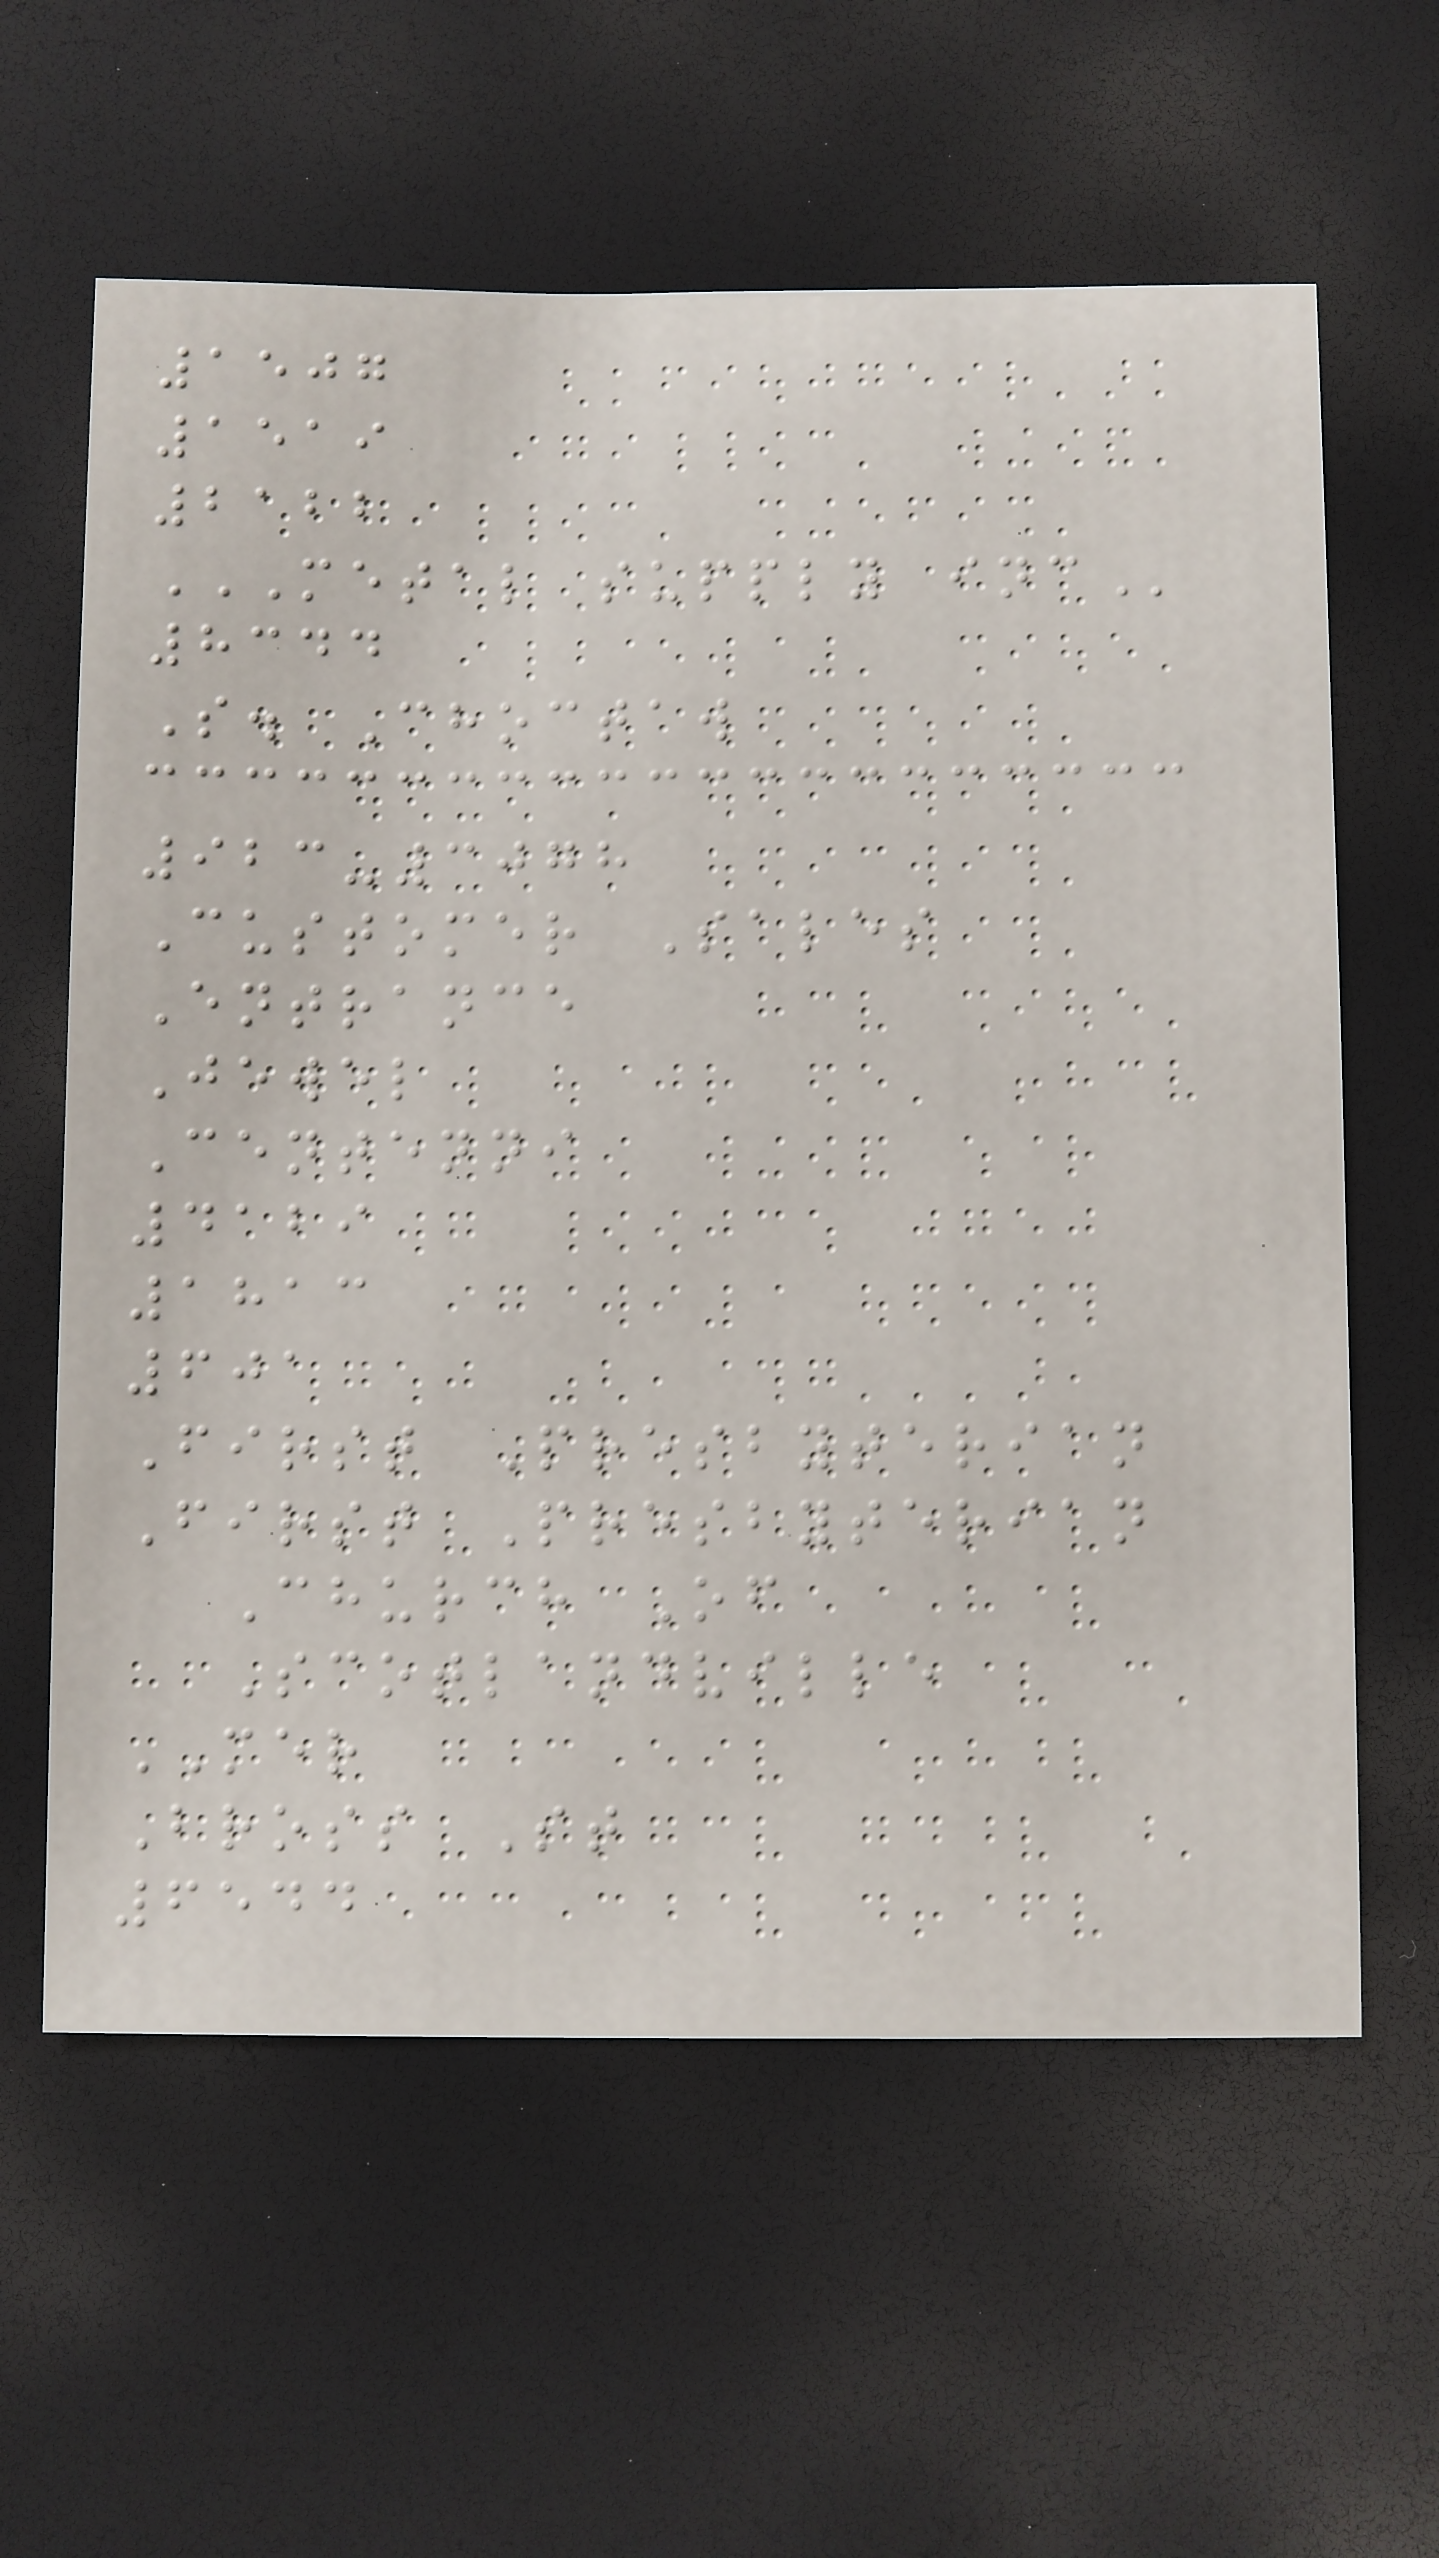1507
1519
2122
METAL SUPPLY INC
8344
S. Choctaw
923-3078
Customer Sales
Entrance
Jewel
Centenni
4129
1813
601
First Presbyterian
First Presbyterian
Church Of
Scotlandville
MER
Bross St
6544
